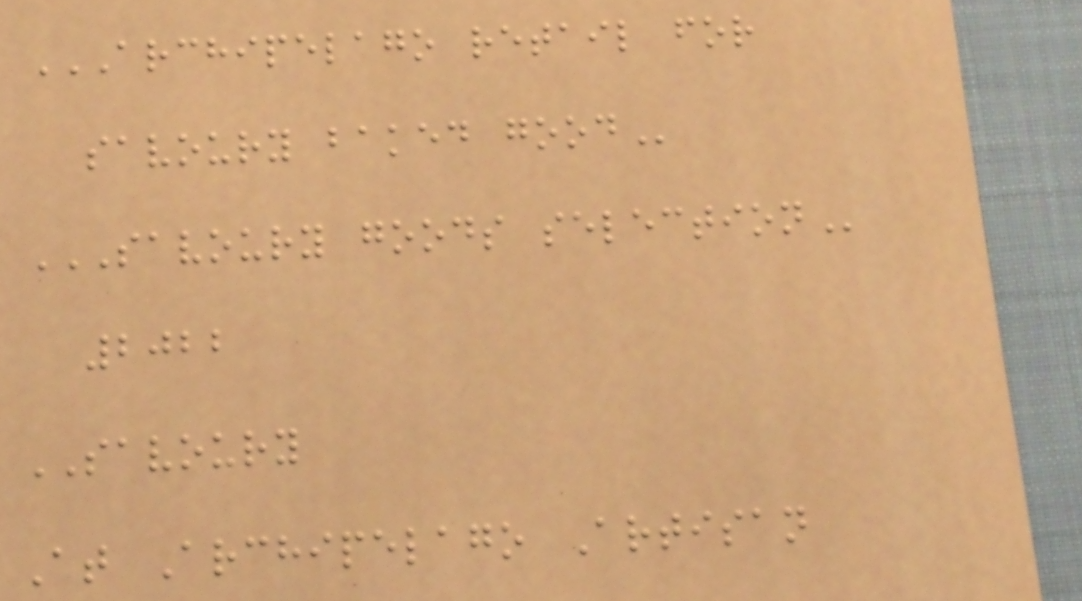ARCHIPELAGO RETAIL FOR
SAVOURY BAKED GOOD
SAVOURY GOODS SELECTION
2022
SAVOURY
At Archipelago Artisan
